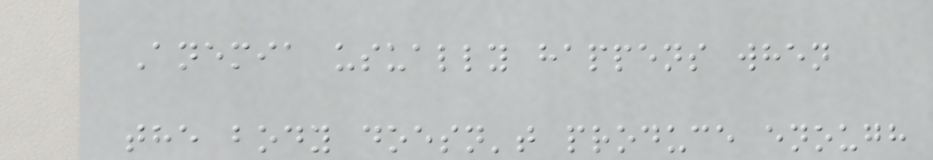Anemia usually happens when
the body doesn't produce enough
